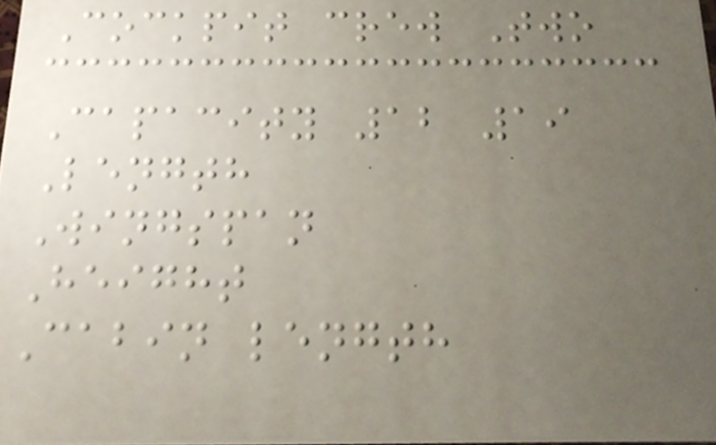Cockpit crew Two
Capacity 12 19
Length
Wingspan
Height
Cabin length
